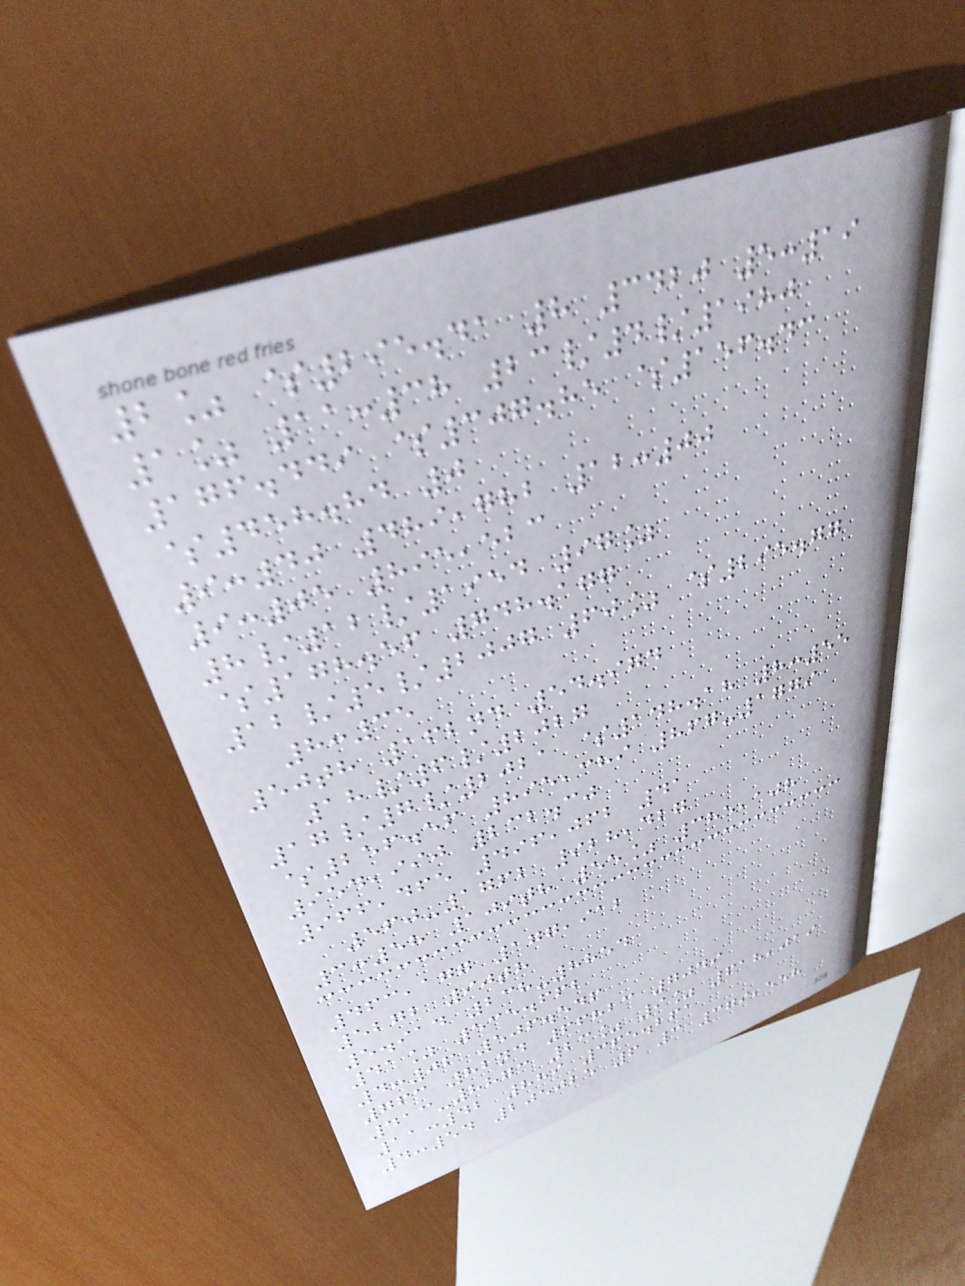2% $295.41 8 3420 5:19
1% 11:38 23/4/1980
176.449 $307.85 $156.43
$458.84 0
9:40 489,782 12:00
9:05 895,523
8/12/1954 97%
$178.56 748.177
12/5/2007 60% $295.77
8:35
50th 162nd 54.974
18/6/2027
17/7/2021 $148.18 8:55
$256.56 895,389 867-1779
954,990 232.30
966,465 496,062 41
560-1762 928,427
3:58 109th 55% 385,108
463,177 177,912
5272 90th
5.914 238-8854
41% 535.662
4:06 506.546
763 82nd 66823 7049
413-8873 23% 9% 618,019
11:42 889 365.261
4:54 205025 6 3 379,558
